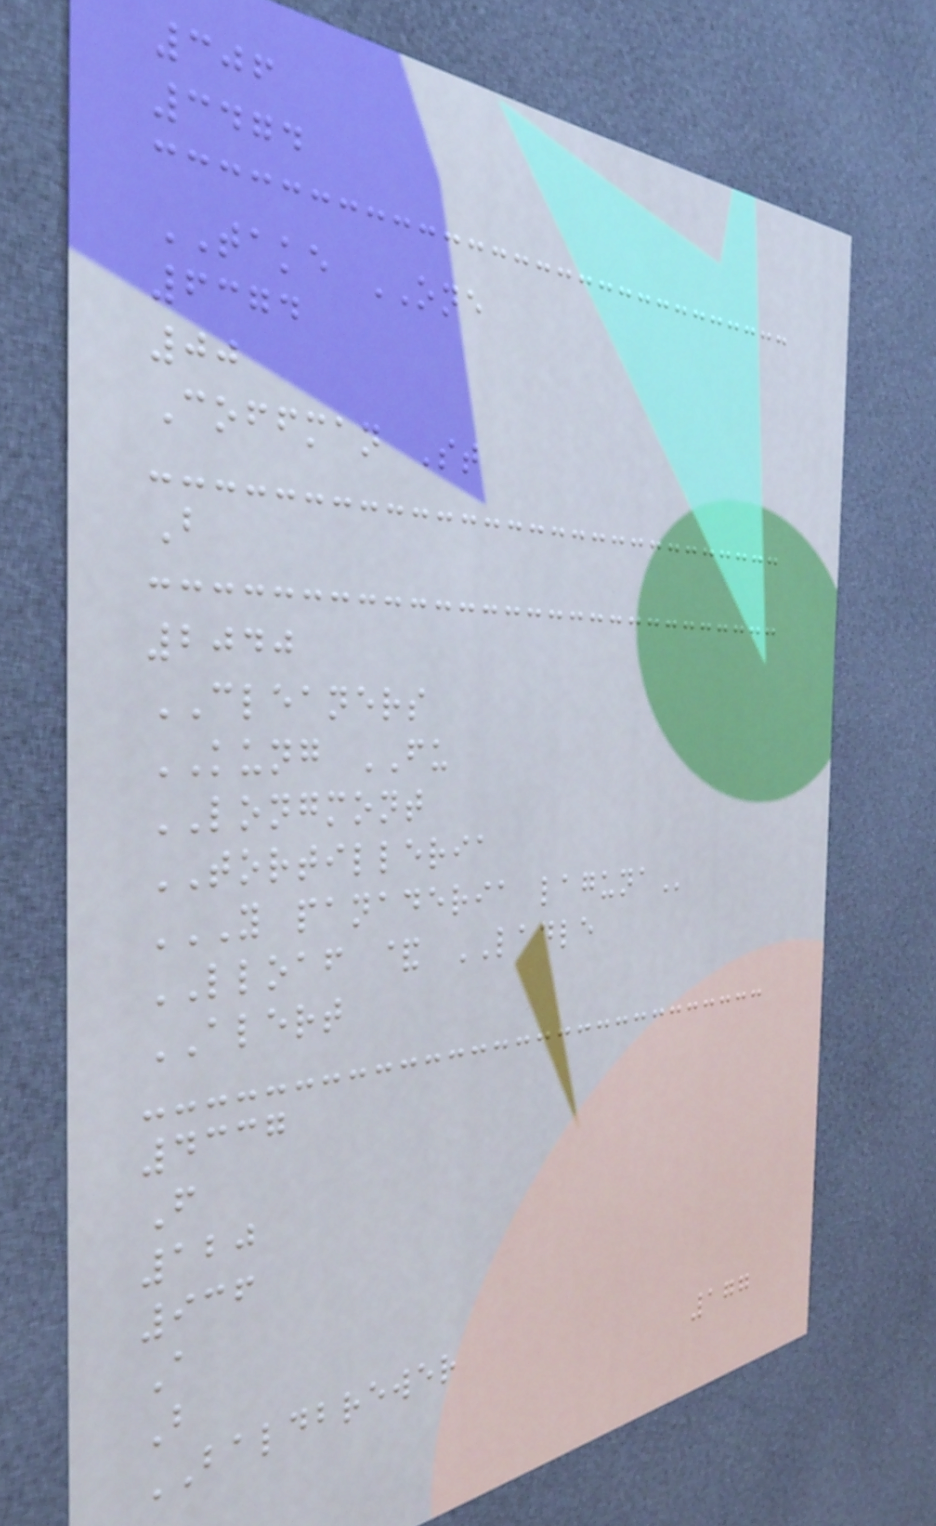306
3474
TAKE ONE
6374
00
Coffman St
B
2040
CLEANERS
KUNG FU
LONGMONT
TORTILLERIA
Y PANADERIA LAGUNA
LLOAF & LADLE
ALERT
4337
F
120
936
A
B
BALDBREWER
177
